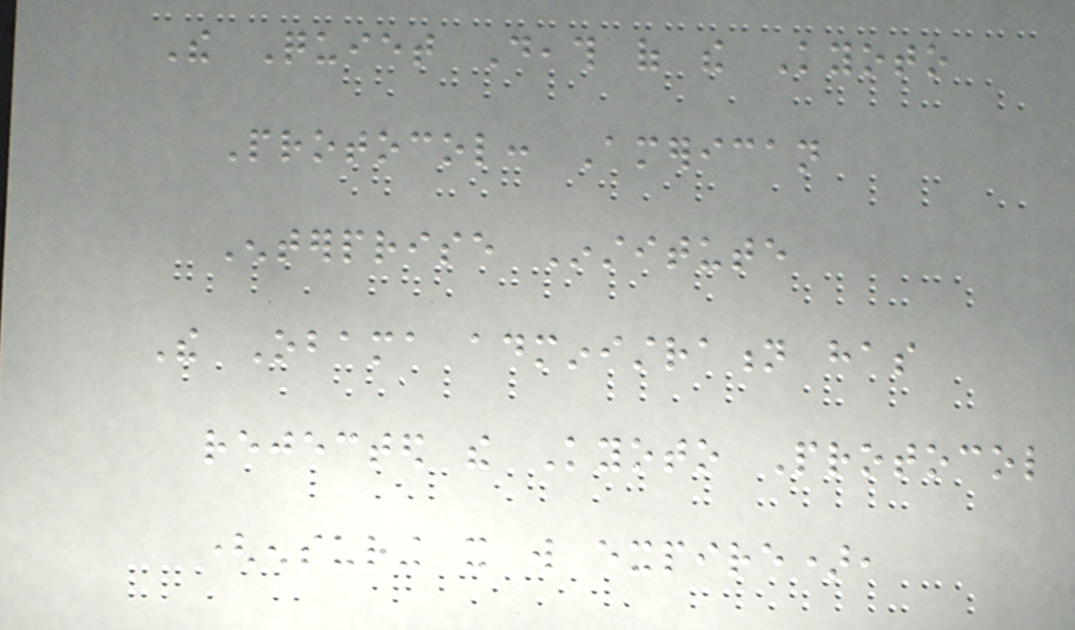The Quiet Death of the Kyoto
Protocol: American
Enterprise Institute
The Obama administration has
rejected the Kyoto Protocol
(ensuring it will expire),
